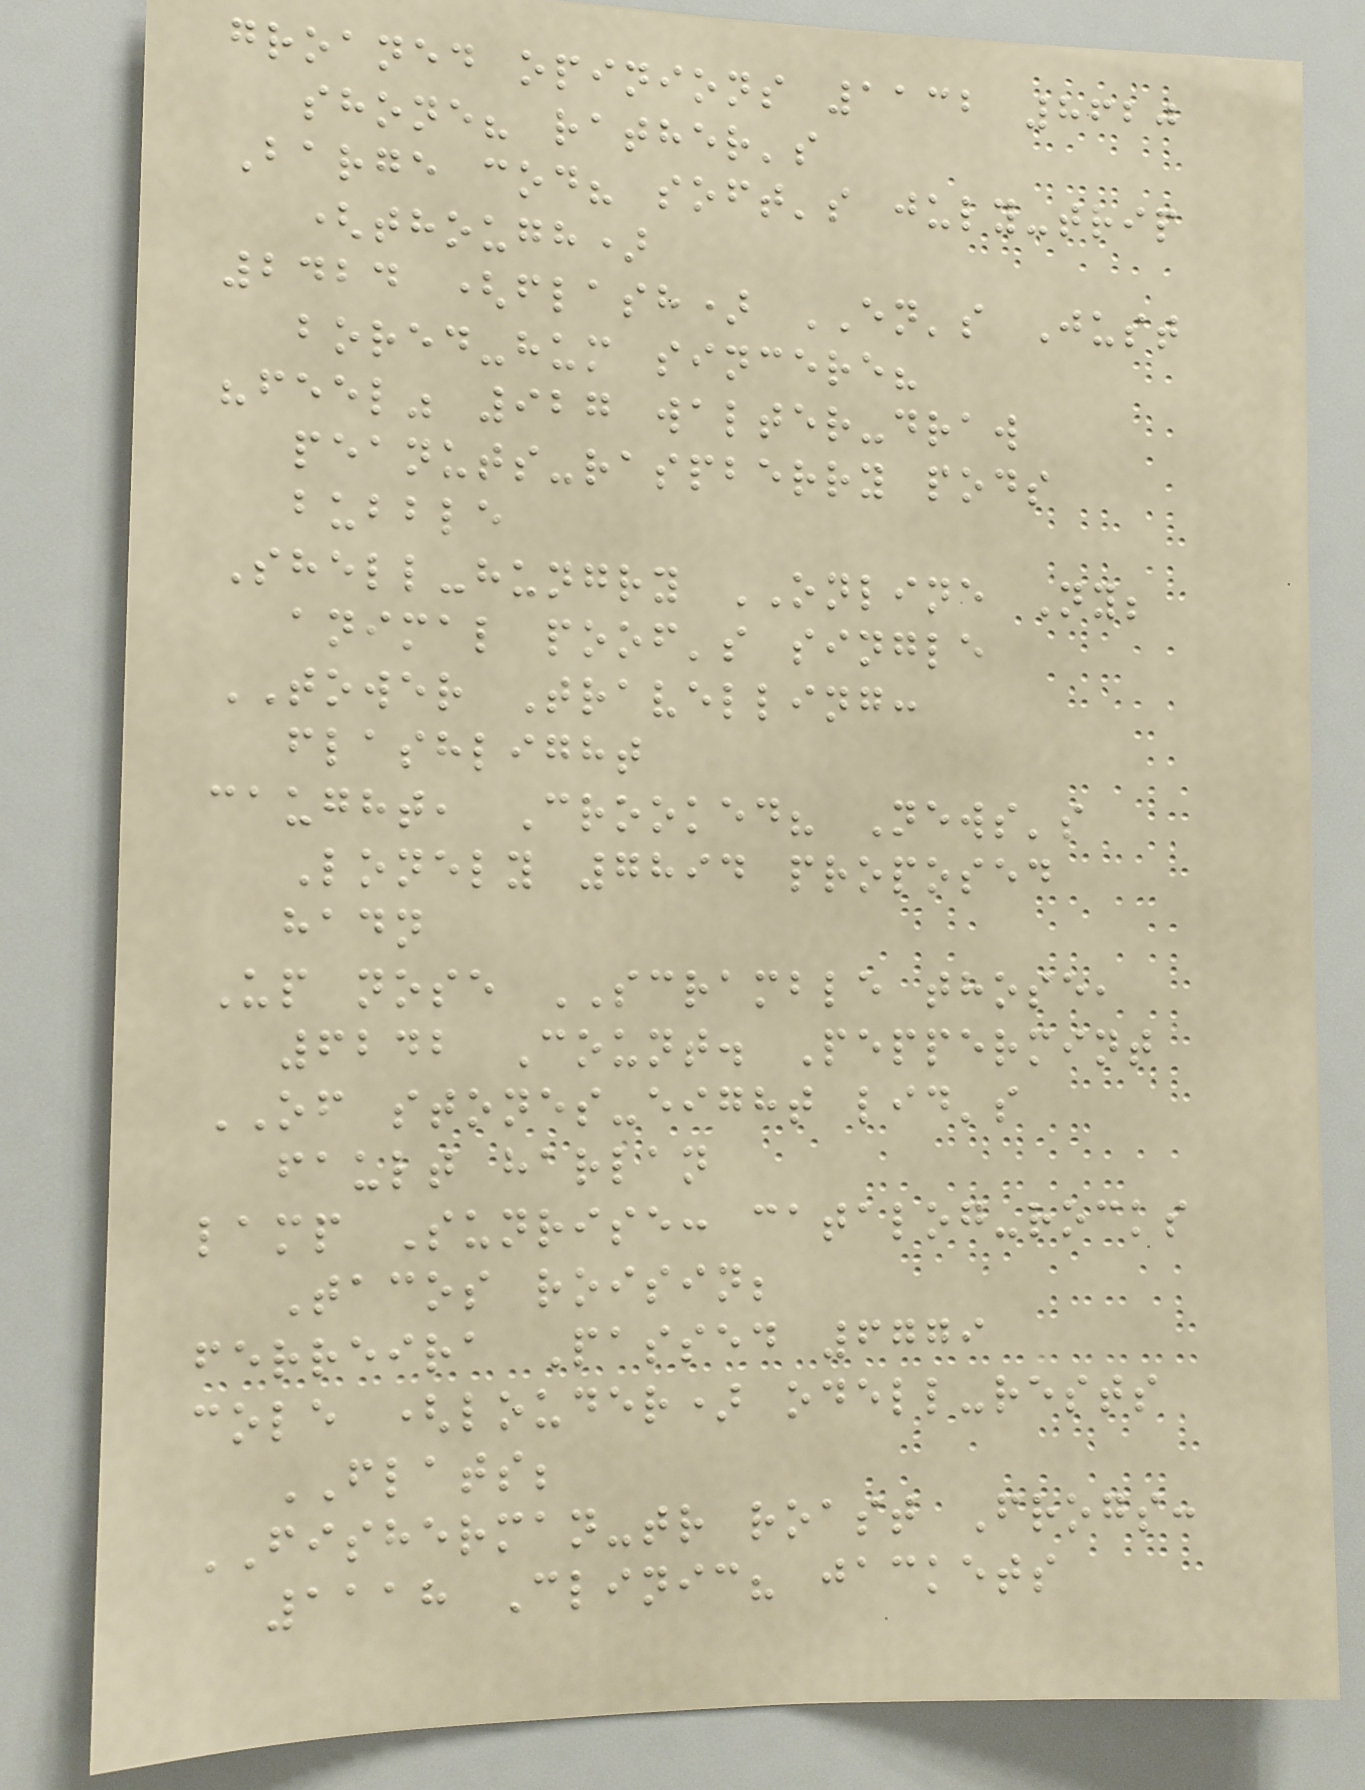groaned opinions 1132 8620
shone? rather's
Barge cod? soft's july-trip
(though)
2424 (flash) EN's Just
bored-hum sincere?
"feel" 927 walter-draw
peanuts-raspberry pods
bubble
Shell-hungry ONLINE Ny;
animal poof's single
TOWER Travelling:
flashlight
caught, Crooked? News's
Lonely 7894 proposed
hadn
Up nose SCRAMBLE those,
6242 Count. Peppermint
OF stones-eight lid's
fault harlan
lamp Sunrise: catalog-rocks
Tacos roisin;
ferreira Passed 6779
cole (louder) odell-rests
FLATS;
FISHERMAN-tr roast Frogs:
1118 Clinic? jackets
